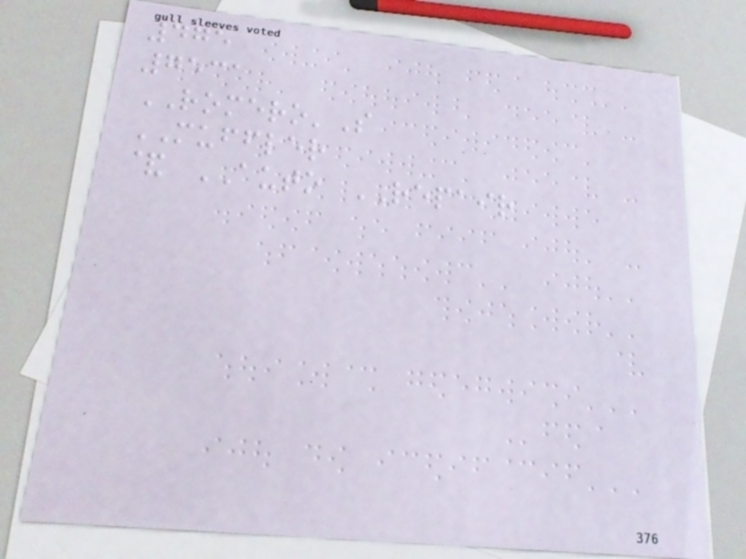475
7531
ROMERO'S
MUFFLER
& AUTO REPAIR
